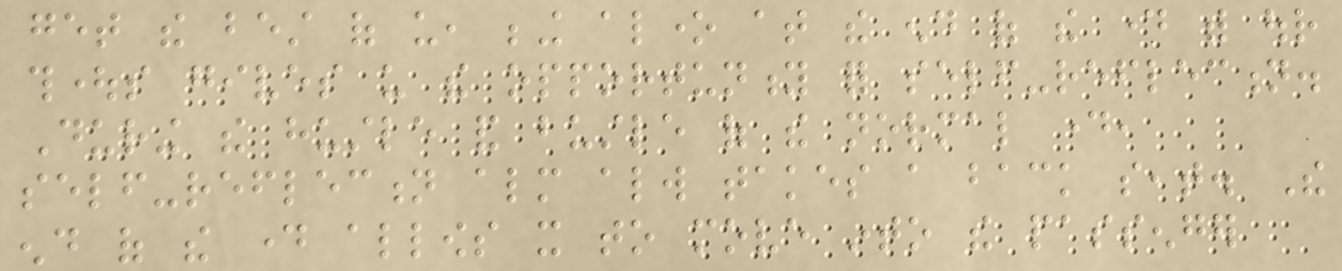get the best of us, being alone at the end of the day with our
thoughts gives us the opportunity for self-reflection.
During the hustle and bustle of the normal day,
self-reflection almost always takes a back seat. The
end of the day allows it to move into the passenger
